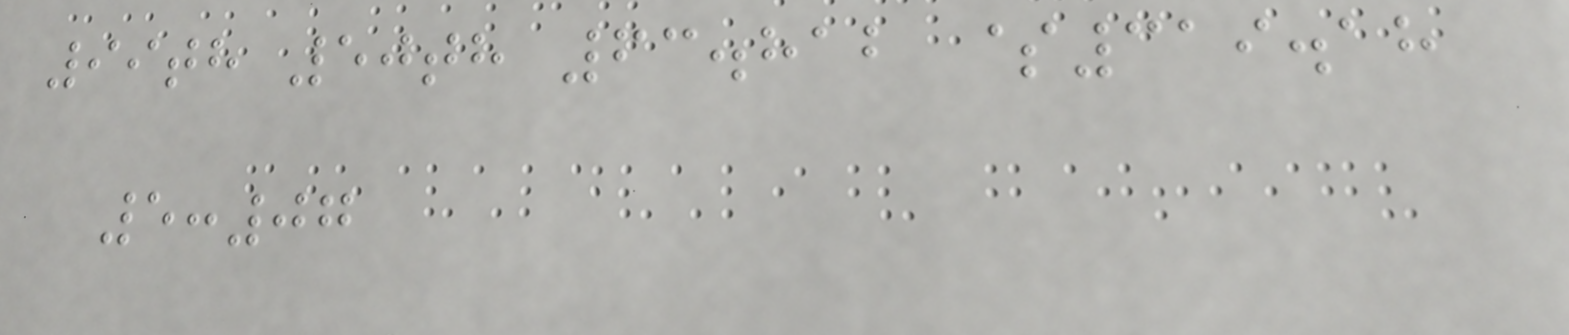99th 50th 63.812 $319.18
5:07
